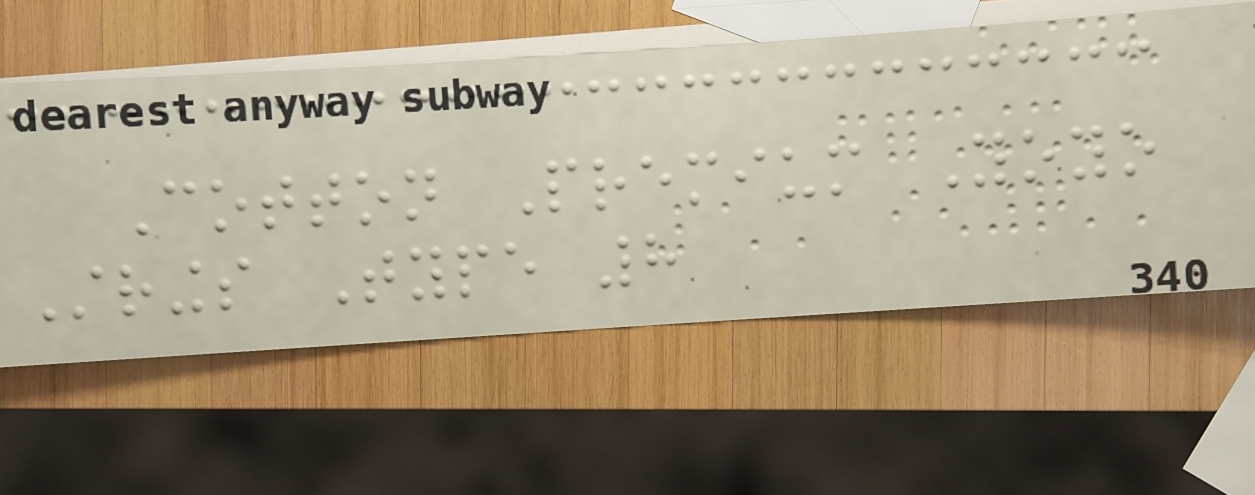Cotton Premium Yoyo
Strings Type 8
